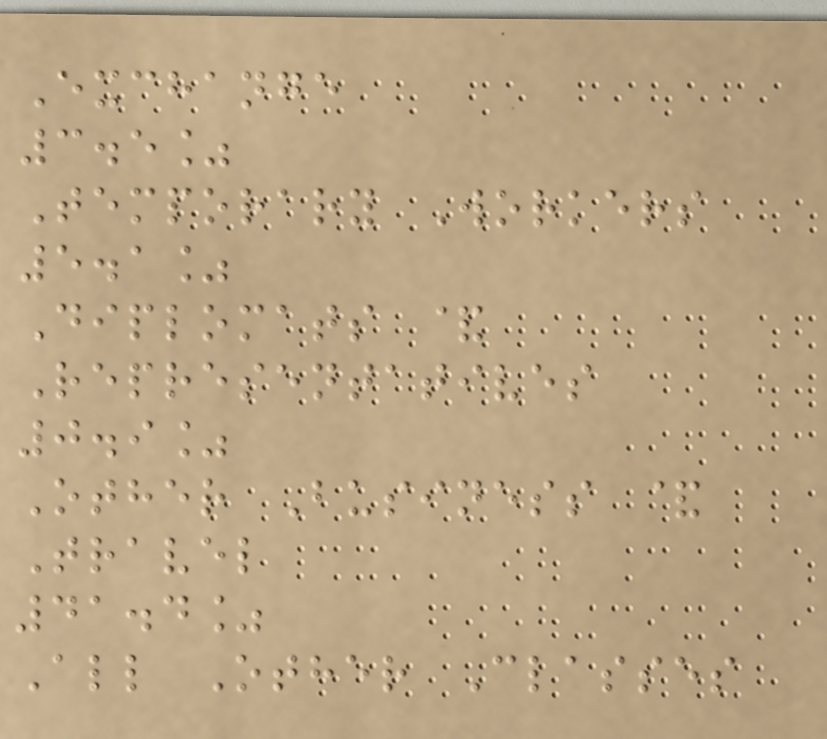Exchange
3.5%
Temporary Workers
5.1%
Diplomats &
Representatives
0.9%
Other Business &
Travel
41.4%
All Other Classes
